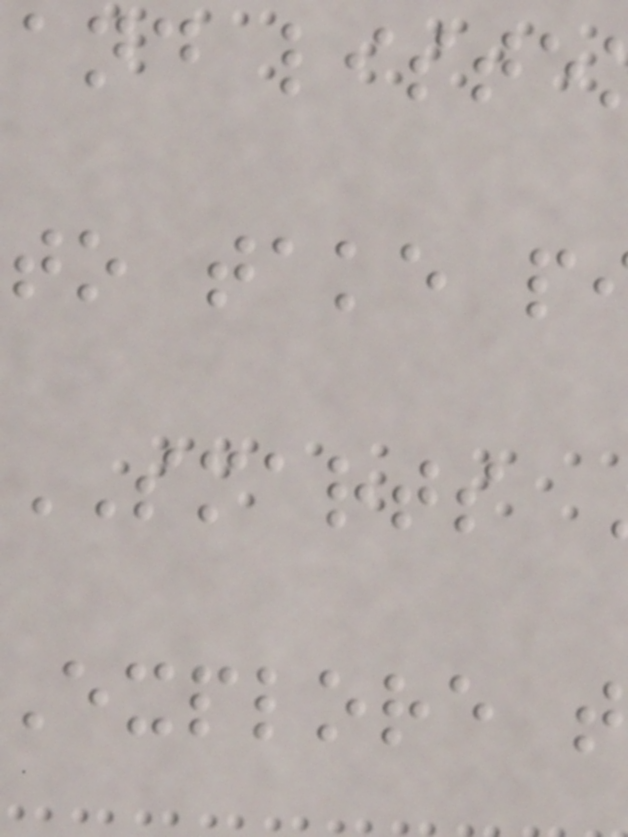and liste
to take p
SMARTS
explore t
